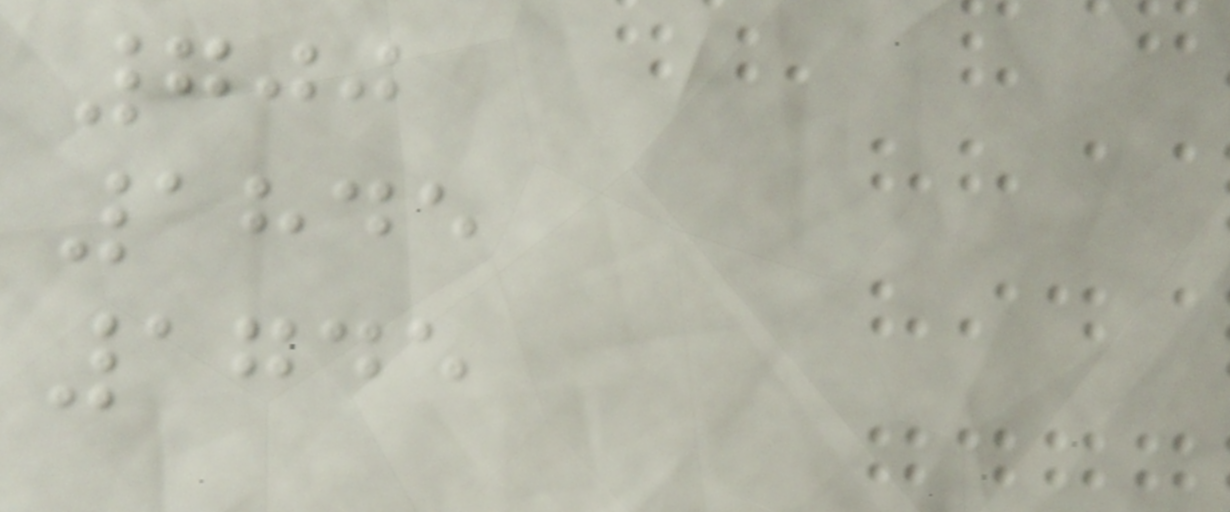700
1845
1745
